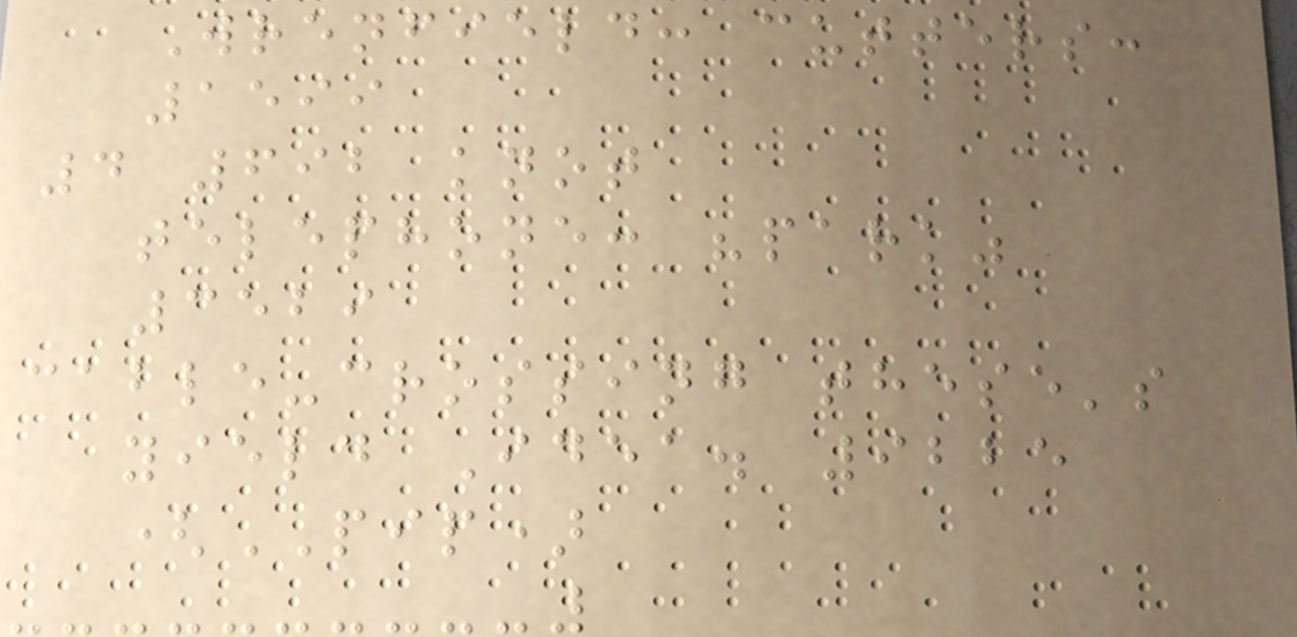Wrenfield: cutters:
1599
4 692 knot
telephone: "park"
3529
cable-crossing these's
yield Idea. 9225
(PIP)
